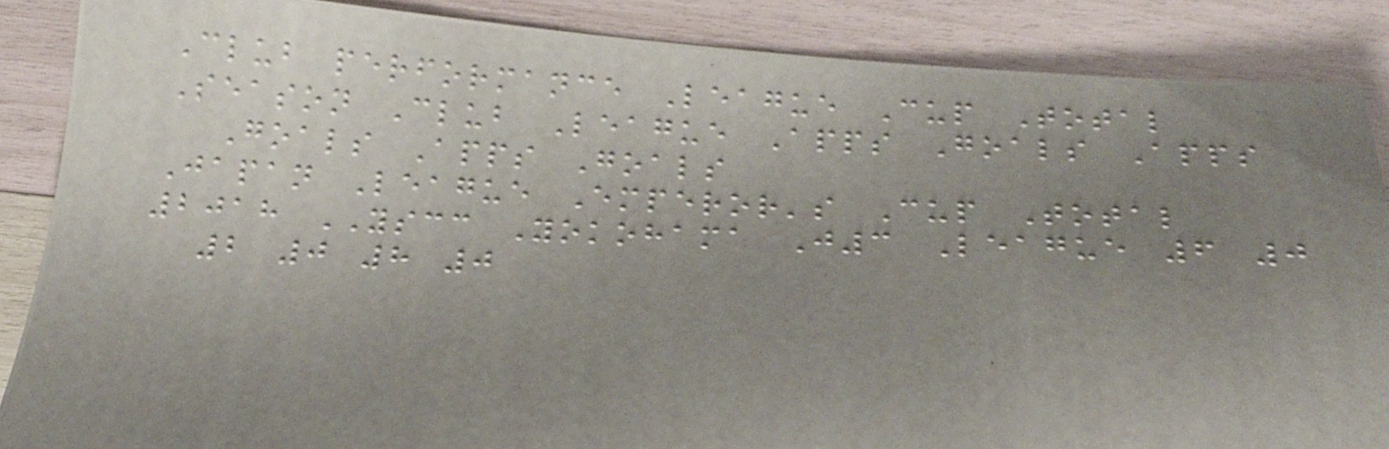Club performance League Cup Total
Season Club League Apps Goals Apps
Goals Apps Goals
Japan League Emperor's Cup Total
2018 YSCC Yokohama J3 League 6 0
2 0 8 0
